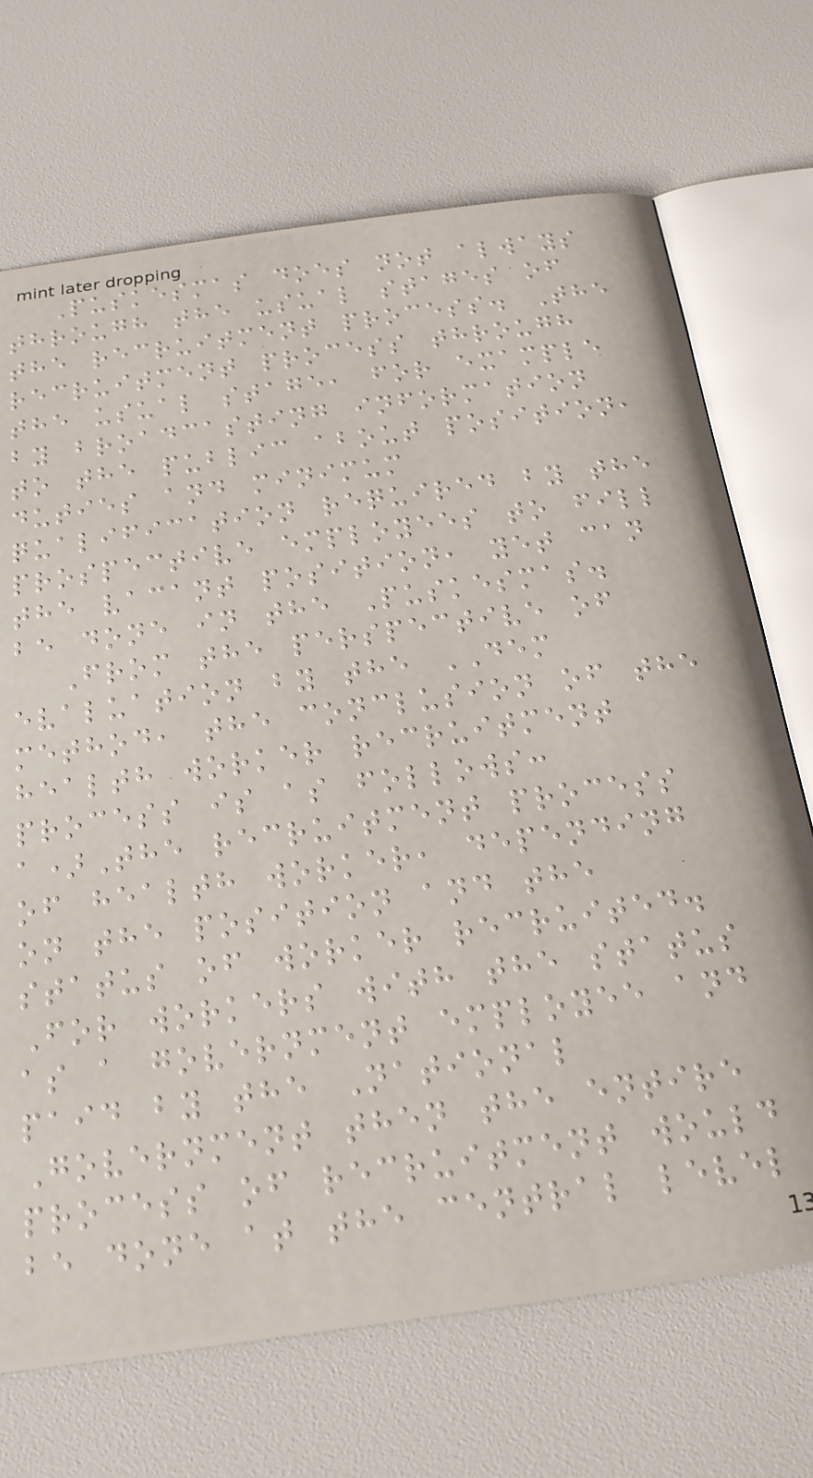Puskesmas does not always
through the usual stages of
the recruitment process. The
recruitment process through
the usual stage, for example
by broadcasting information
to the public about position,
duties and minimum
qualification required by the
prospective employees to fill
the vacant position, yet can
be done in the Puskesmas.
From the perspective of
evaluation by the DEM
method, the conclusion of the
health worker recruitment
process is as follows:
a)The recruitment process
of health worker, depending
on the position and the
status of worker recruited.
For workers with the status
as a government employee and
paid by the National
Government then the entire
process of recruitment would
be done at the central level
